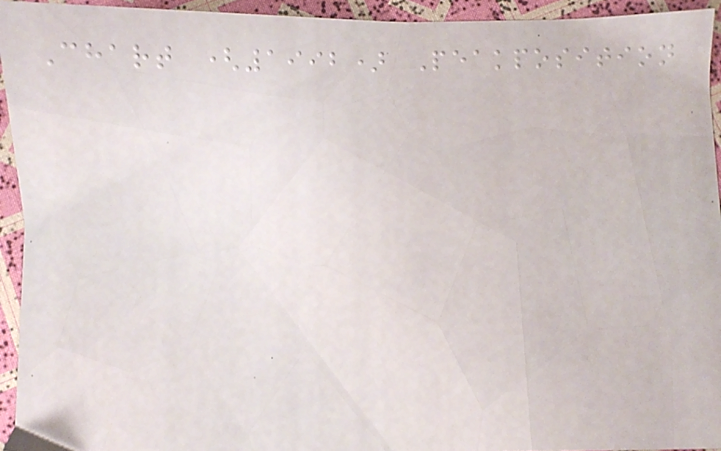Chart (1992) Peakposition
